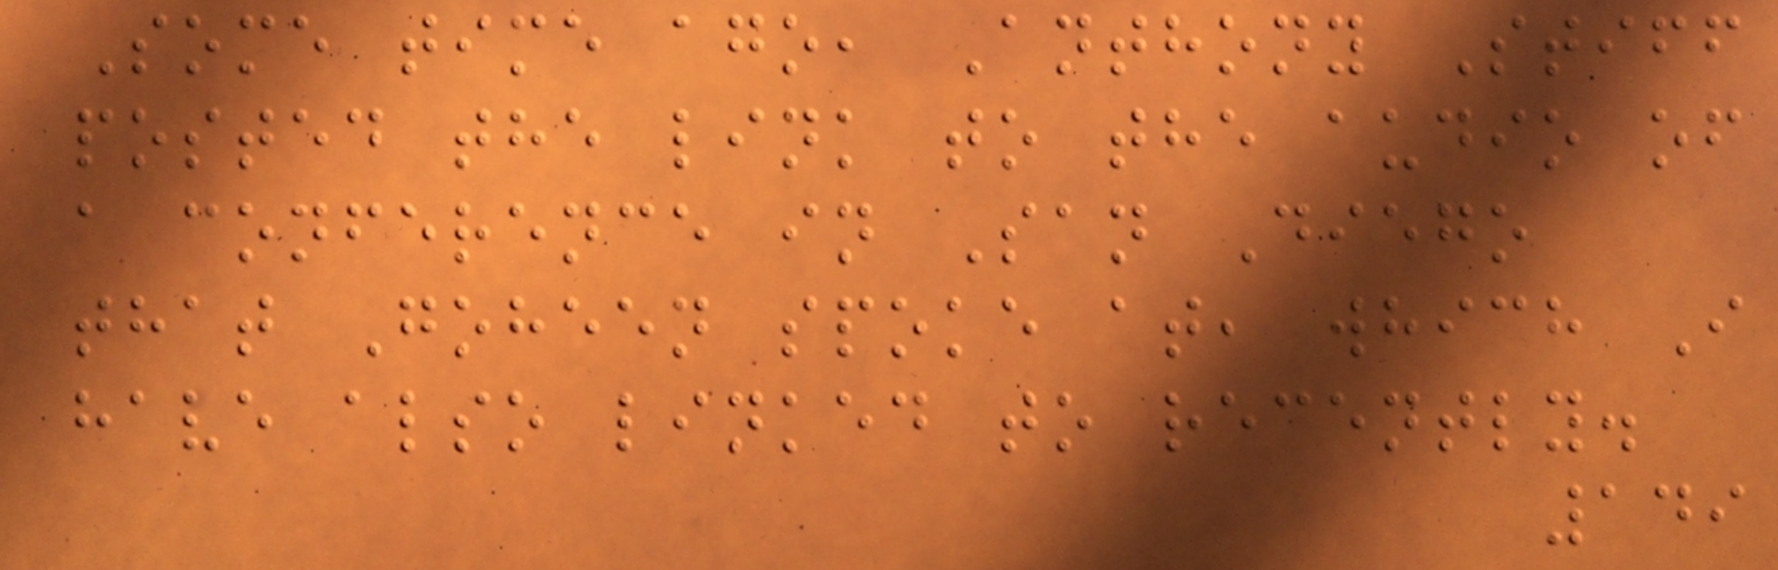Some time ago, Anthony Stiff
posted the link to the audio of
a conference in San Diego
that Goheen spoke at, which I
have also linked to recently.
149
